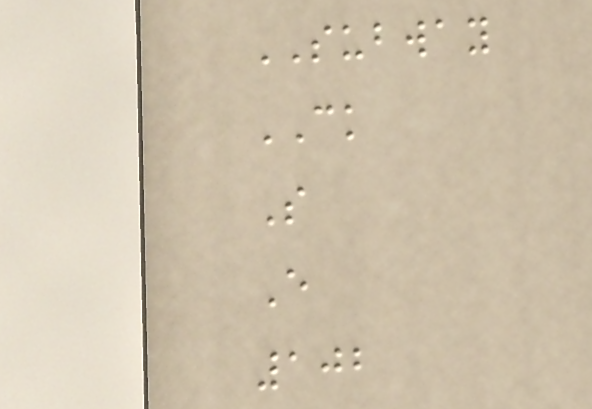SUBWAY
CK
S
E
102
